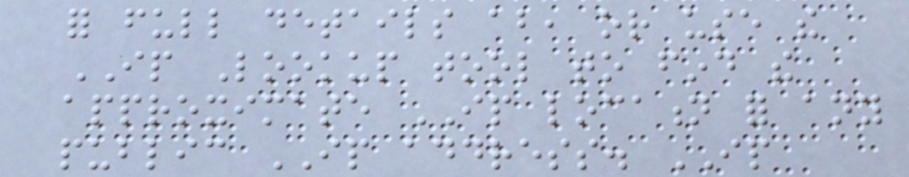for full details about, or use the
IP Lookup tool to find the
approximate IP location for any
public IP address. IP
